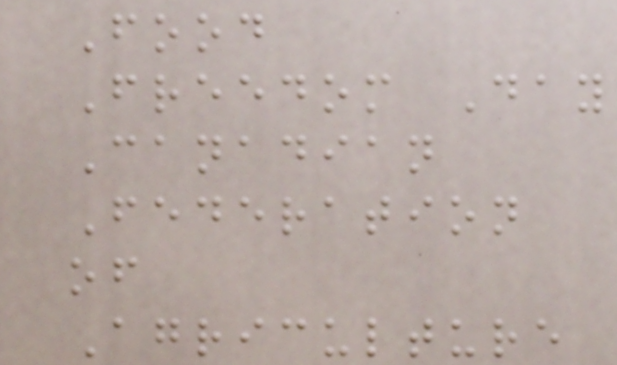Food
Freedom Day
Canadian
Federation
of
Agriculture
